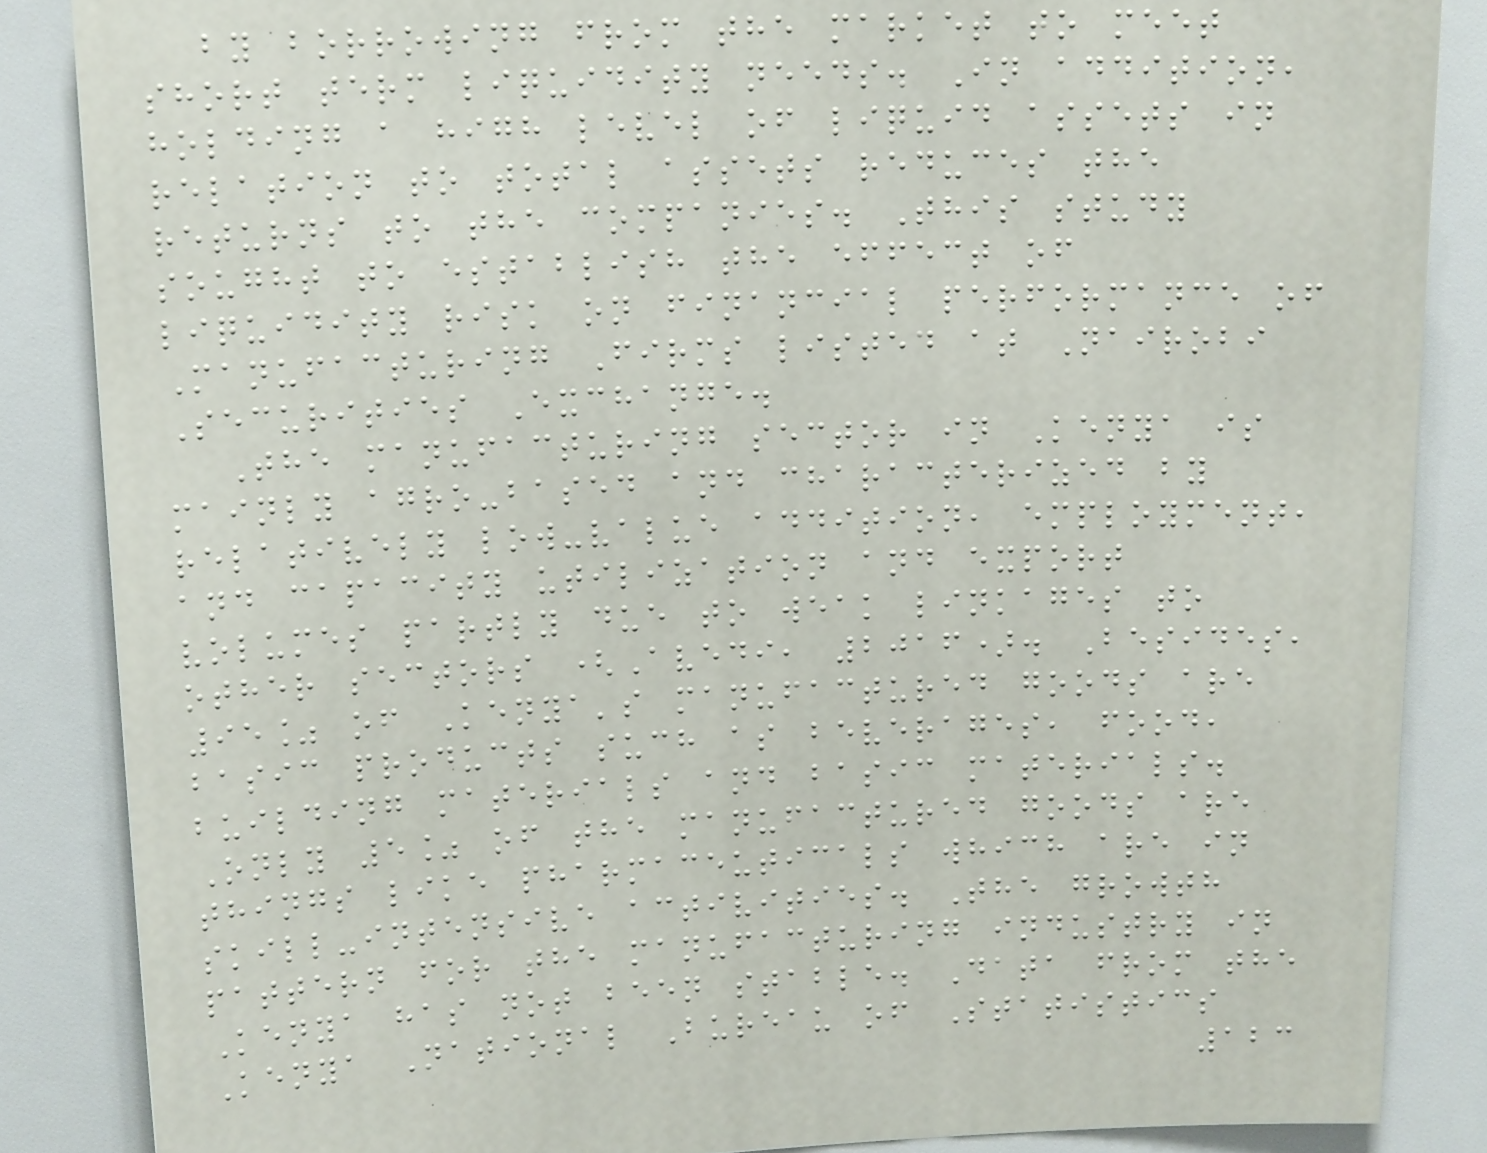by borrowing from the market to meet
short term liquidity needs. In addition,
holding a high level of liquid assets in
relation to total assets reduces the
returns to the companies. This study
sought to establish the effect of
liquidity risk on financial performance of
Manufacturing Firms listed at Nairobi
Securities Exchange.
The manufacturing sector in Kenya is
mainly agro-based and characterized by
relatively low-value addition, employment,
and capacity utilization and export
volumes partly due to weak linkages to
other sectors (Avedi, 2016). Besides,
95% of Kenya's manufactured goods are
basic products such as beverages, food,
building materials and basic materials.
Only 5% of the manufactured goods are
things like pharmaceuticals which are in
skill-intensive activities. The growth
pattern for the manufacturing industry in
Kenya has not been stable. Data from the
Kenya National Bureau of Statistics
123
